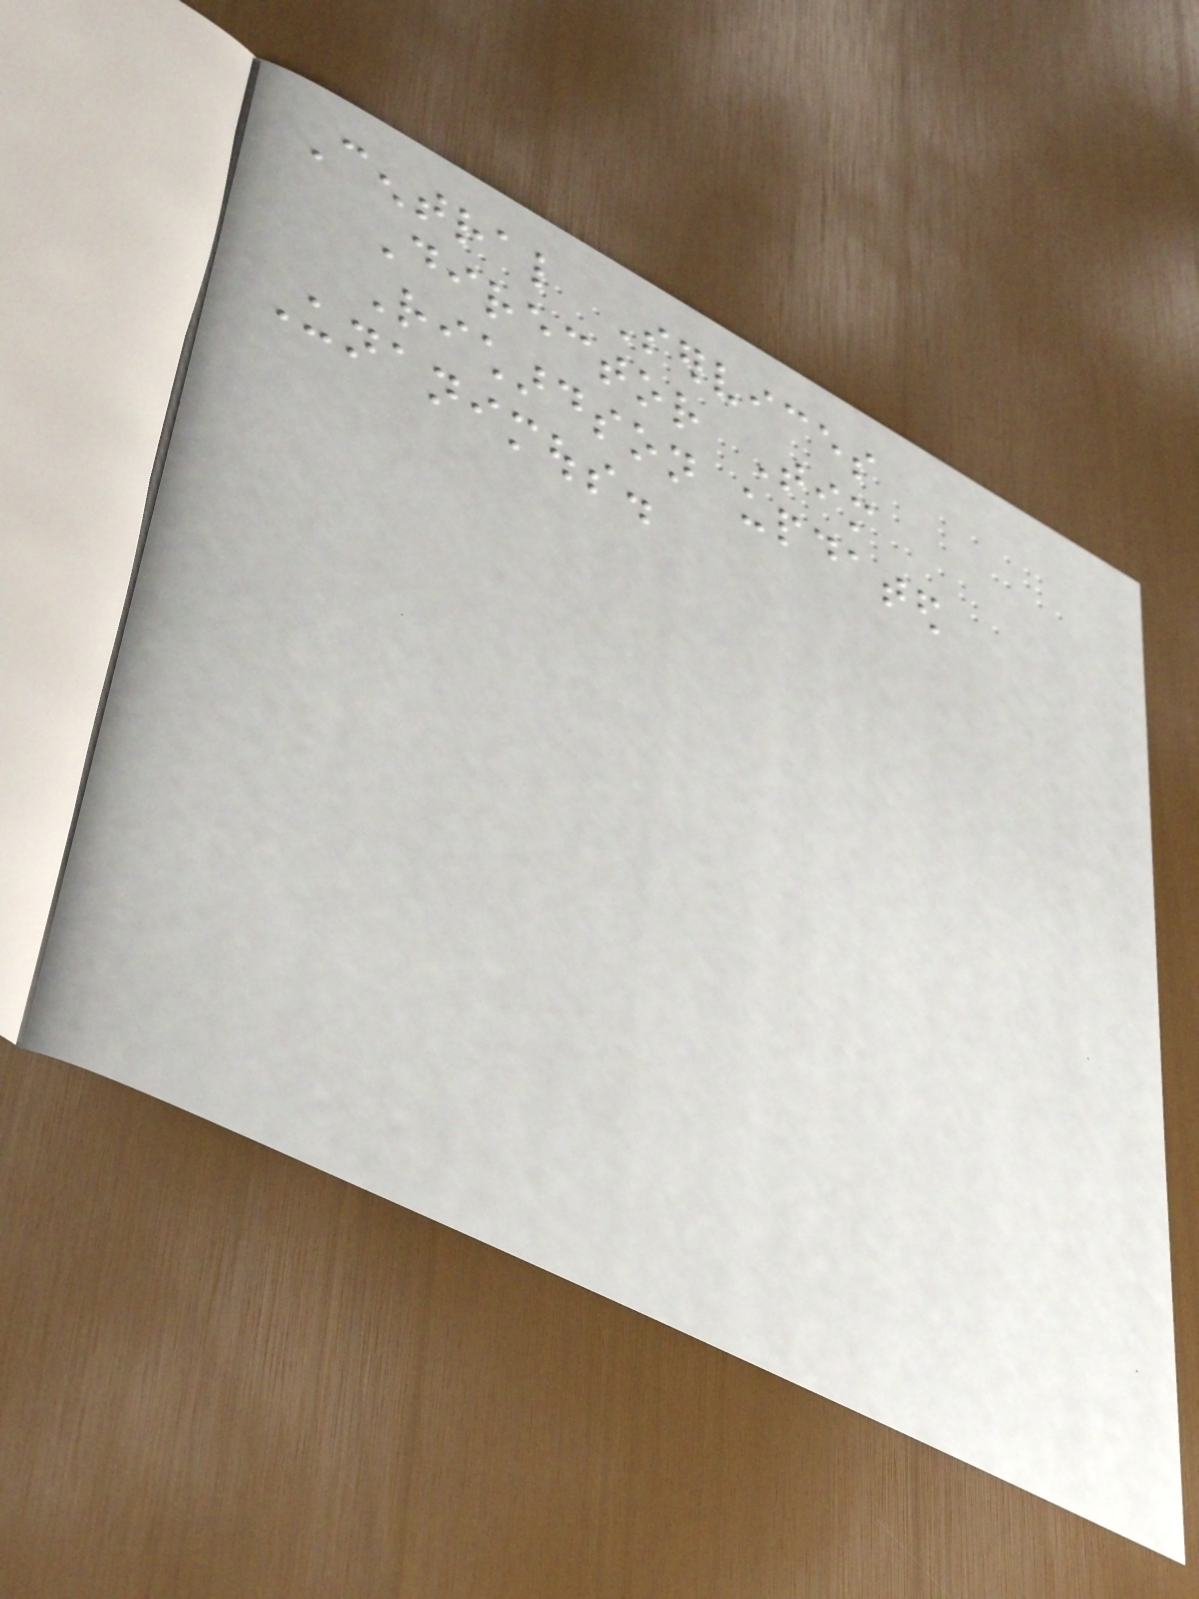Central Services
Director Tim
Richardson updated
Unanimous.
